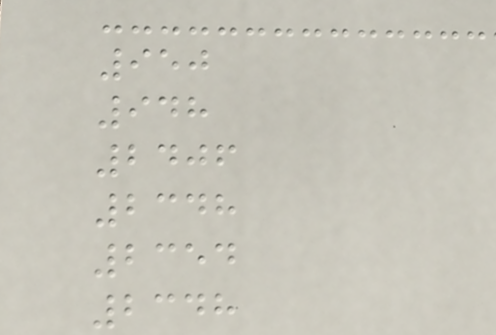950
948
2406
2348
2354
2348
